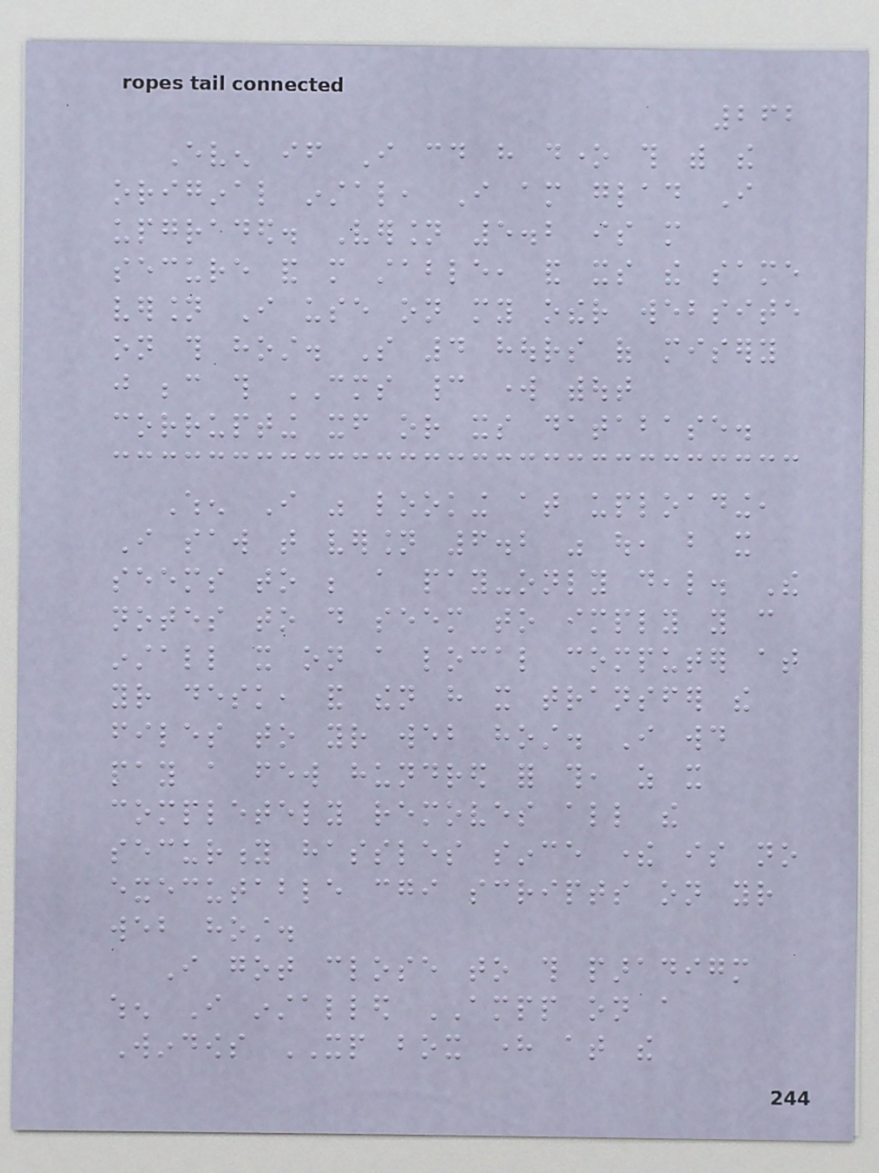262
Even if I could have done this with the
original instal, I am glad I
upgraded. Version 5.2 is more
secure and more stable, and its the same
version I use on my other website
on this host. So 4 hours of misery
just because this CMS cannot work without
corrupting itself or its database.
When I was looking at uploading,
I saw that version 6.2 was out, but it
seems to be a pay-only deal. The
notes to do seem to imply you can
install it on a local computer at
your desk, and then have it transfer the
files to your web host. I would
pay a few hundred for this, as it
completely removes all the
security hassles since there is no
executable cgi scripts on your
web host.
I got close to this paradigm
when I installed AMPP on a
Windows XP box here at the
